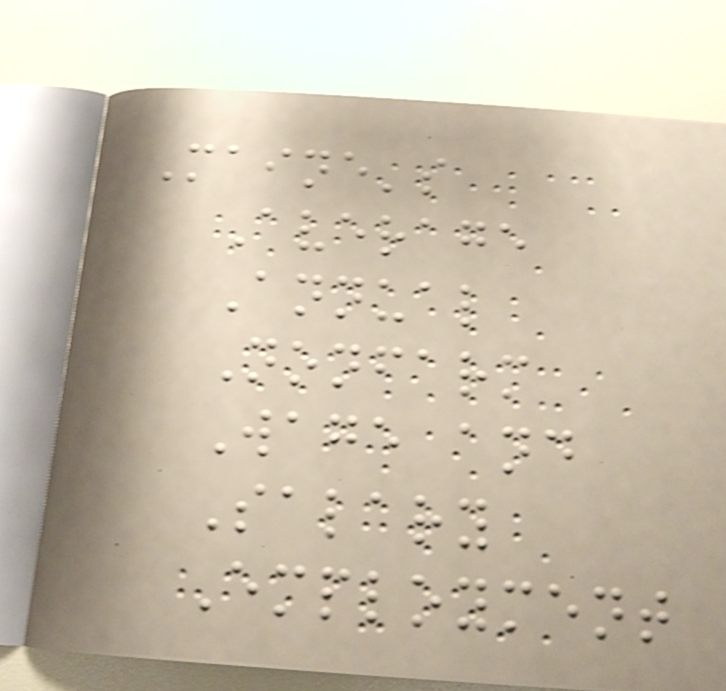Maine's
Average
Annual
Nonfarm
Wage and
Salary
Employment
